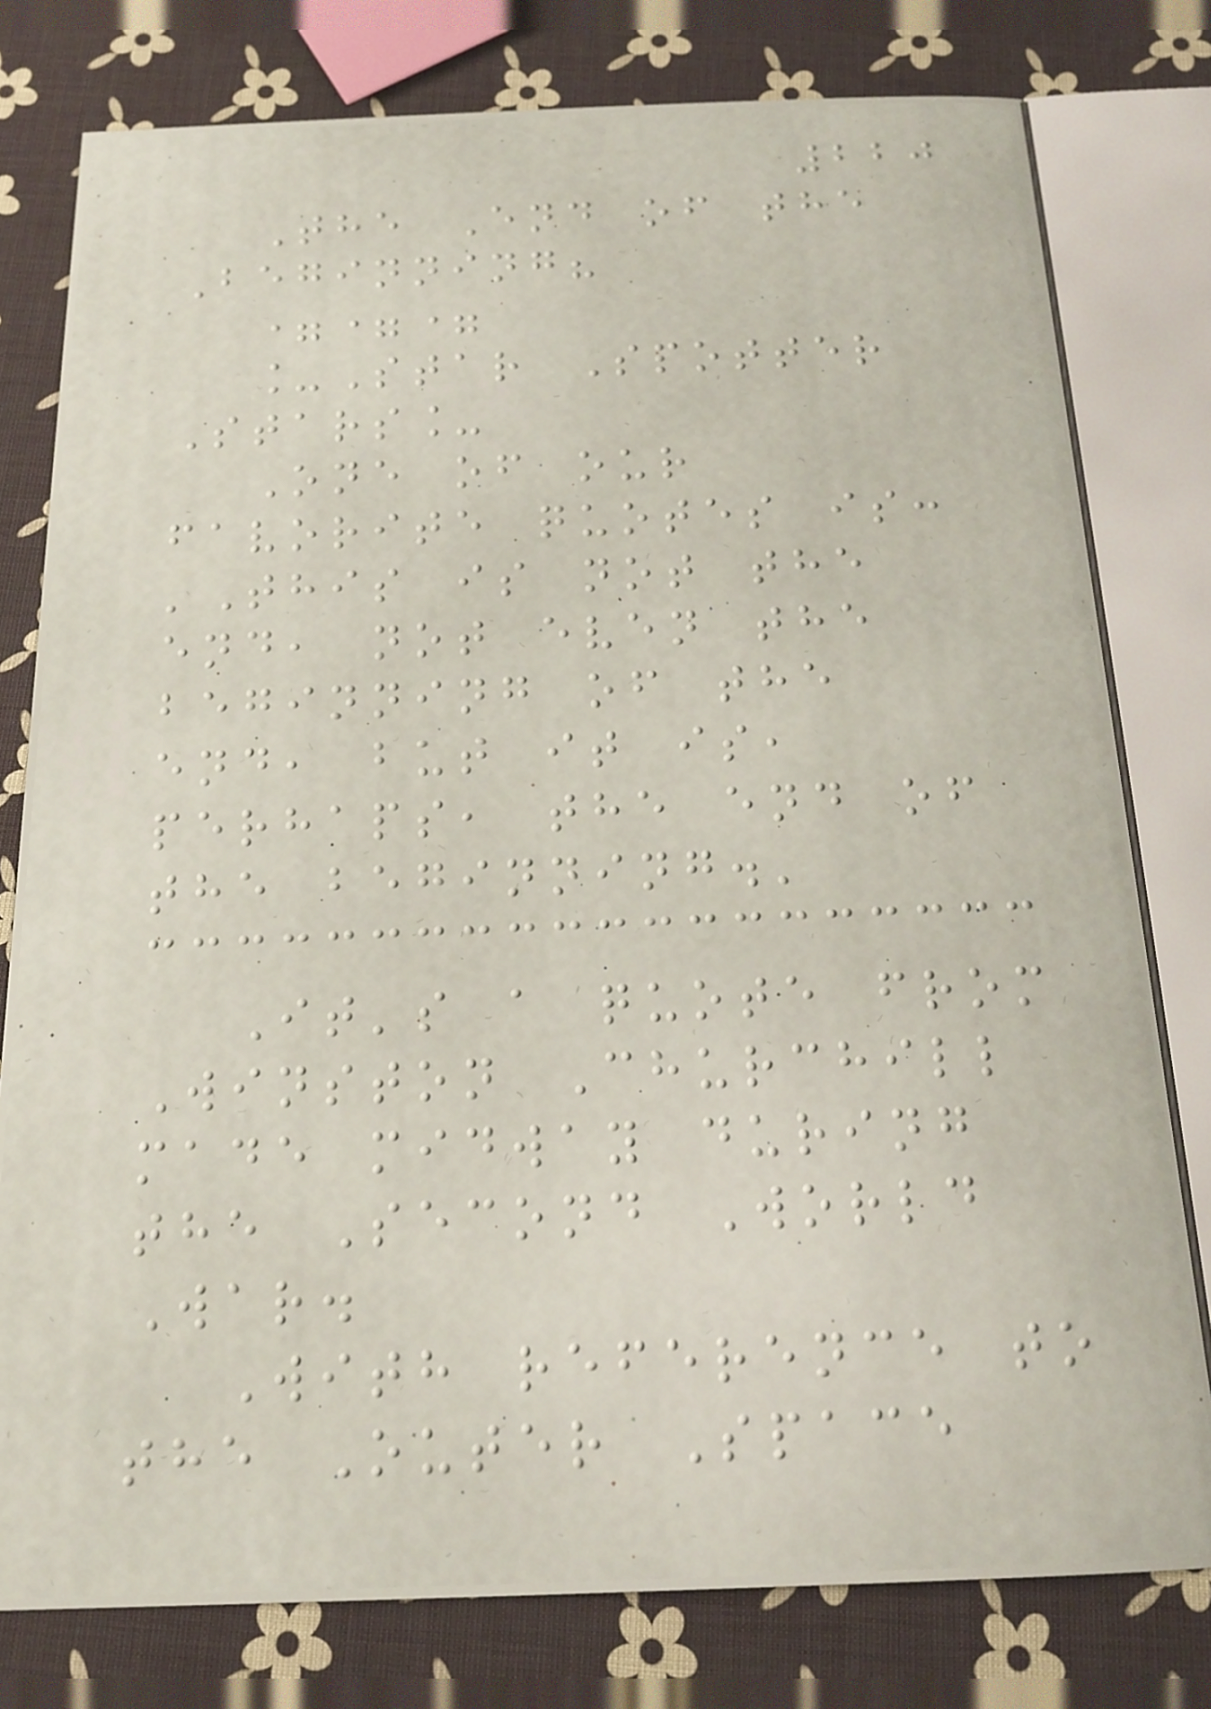220
The End of the
Beginning?
===
_Star Spotter
Stars_
One of our
favorite quotes is:
'This is not the
end, not even the
beginning of the
end, but it is,
perhaps, the end of
the beginning.'
It's a quote from
Winston Churchill
made midway during
the Second World
War.
With reference to
the Outer Space
